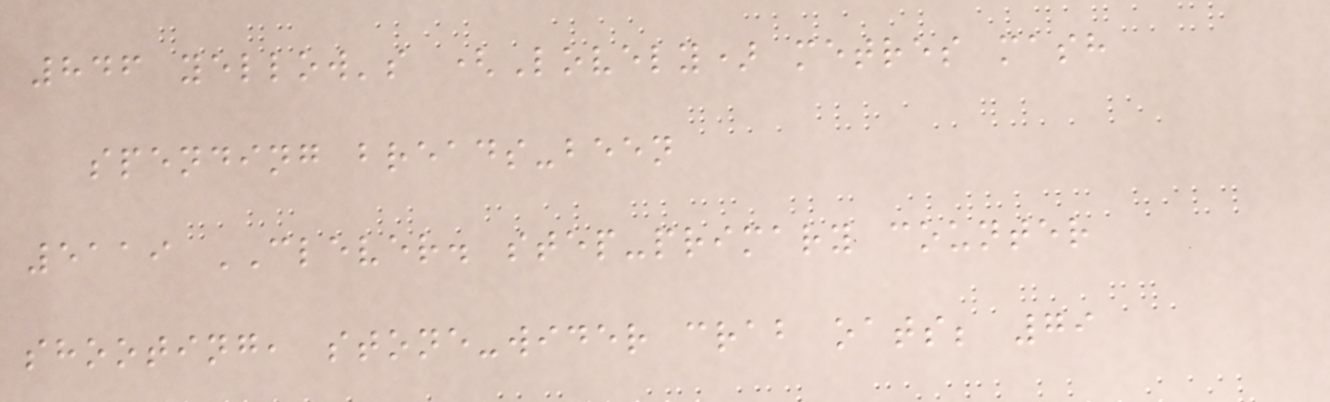846 yellow's (Lovely) metres mash
spending breads-been
5119 CLEVER. step-primary counter
shooting, stone-wider crab oats; 79
